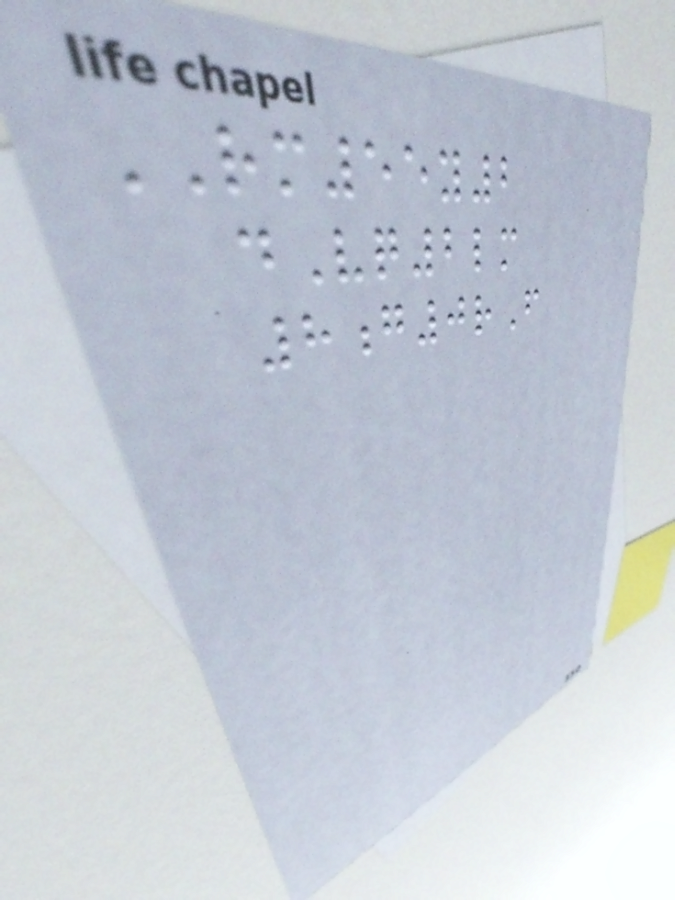RM55y2
dVq2lm
8g0rF
